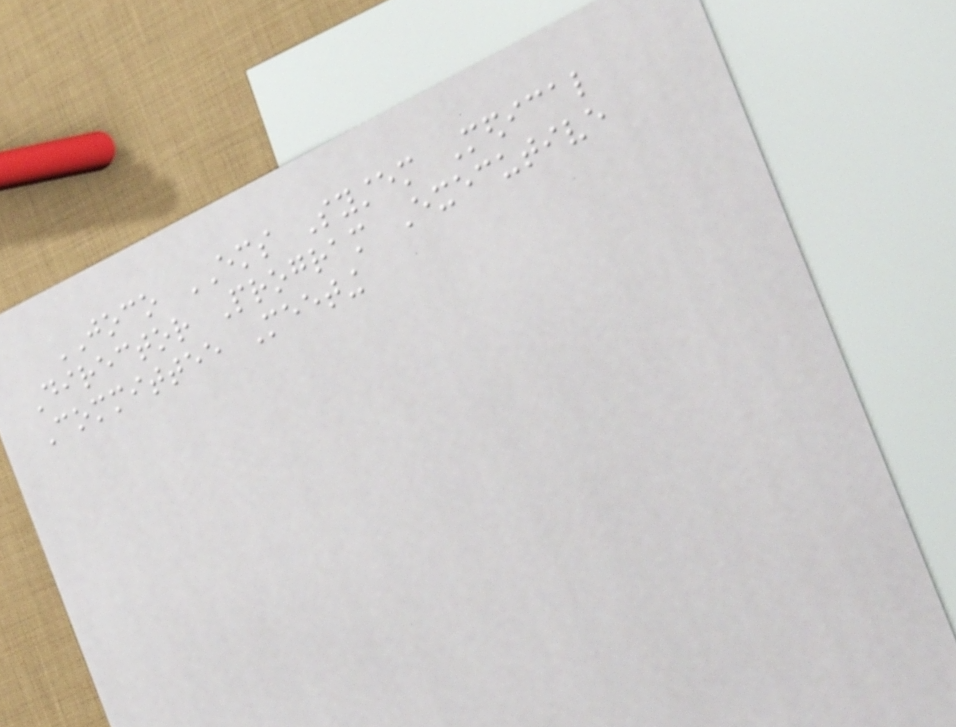JOCO EMS System Medical
Director Program Executive
Committee Meeting
